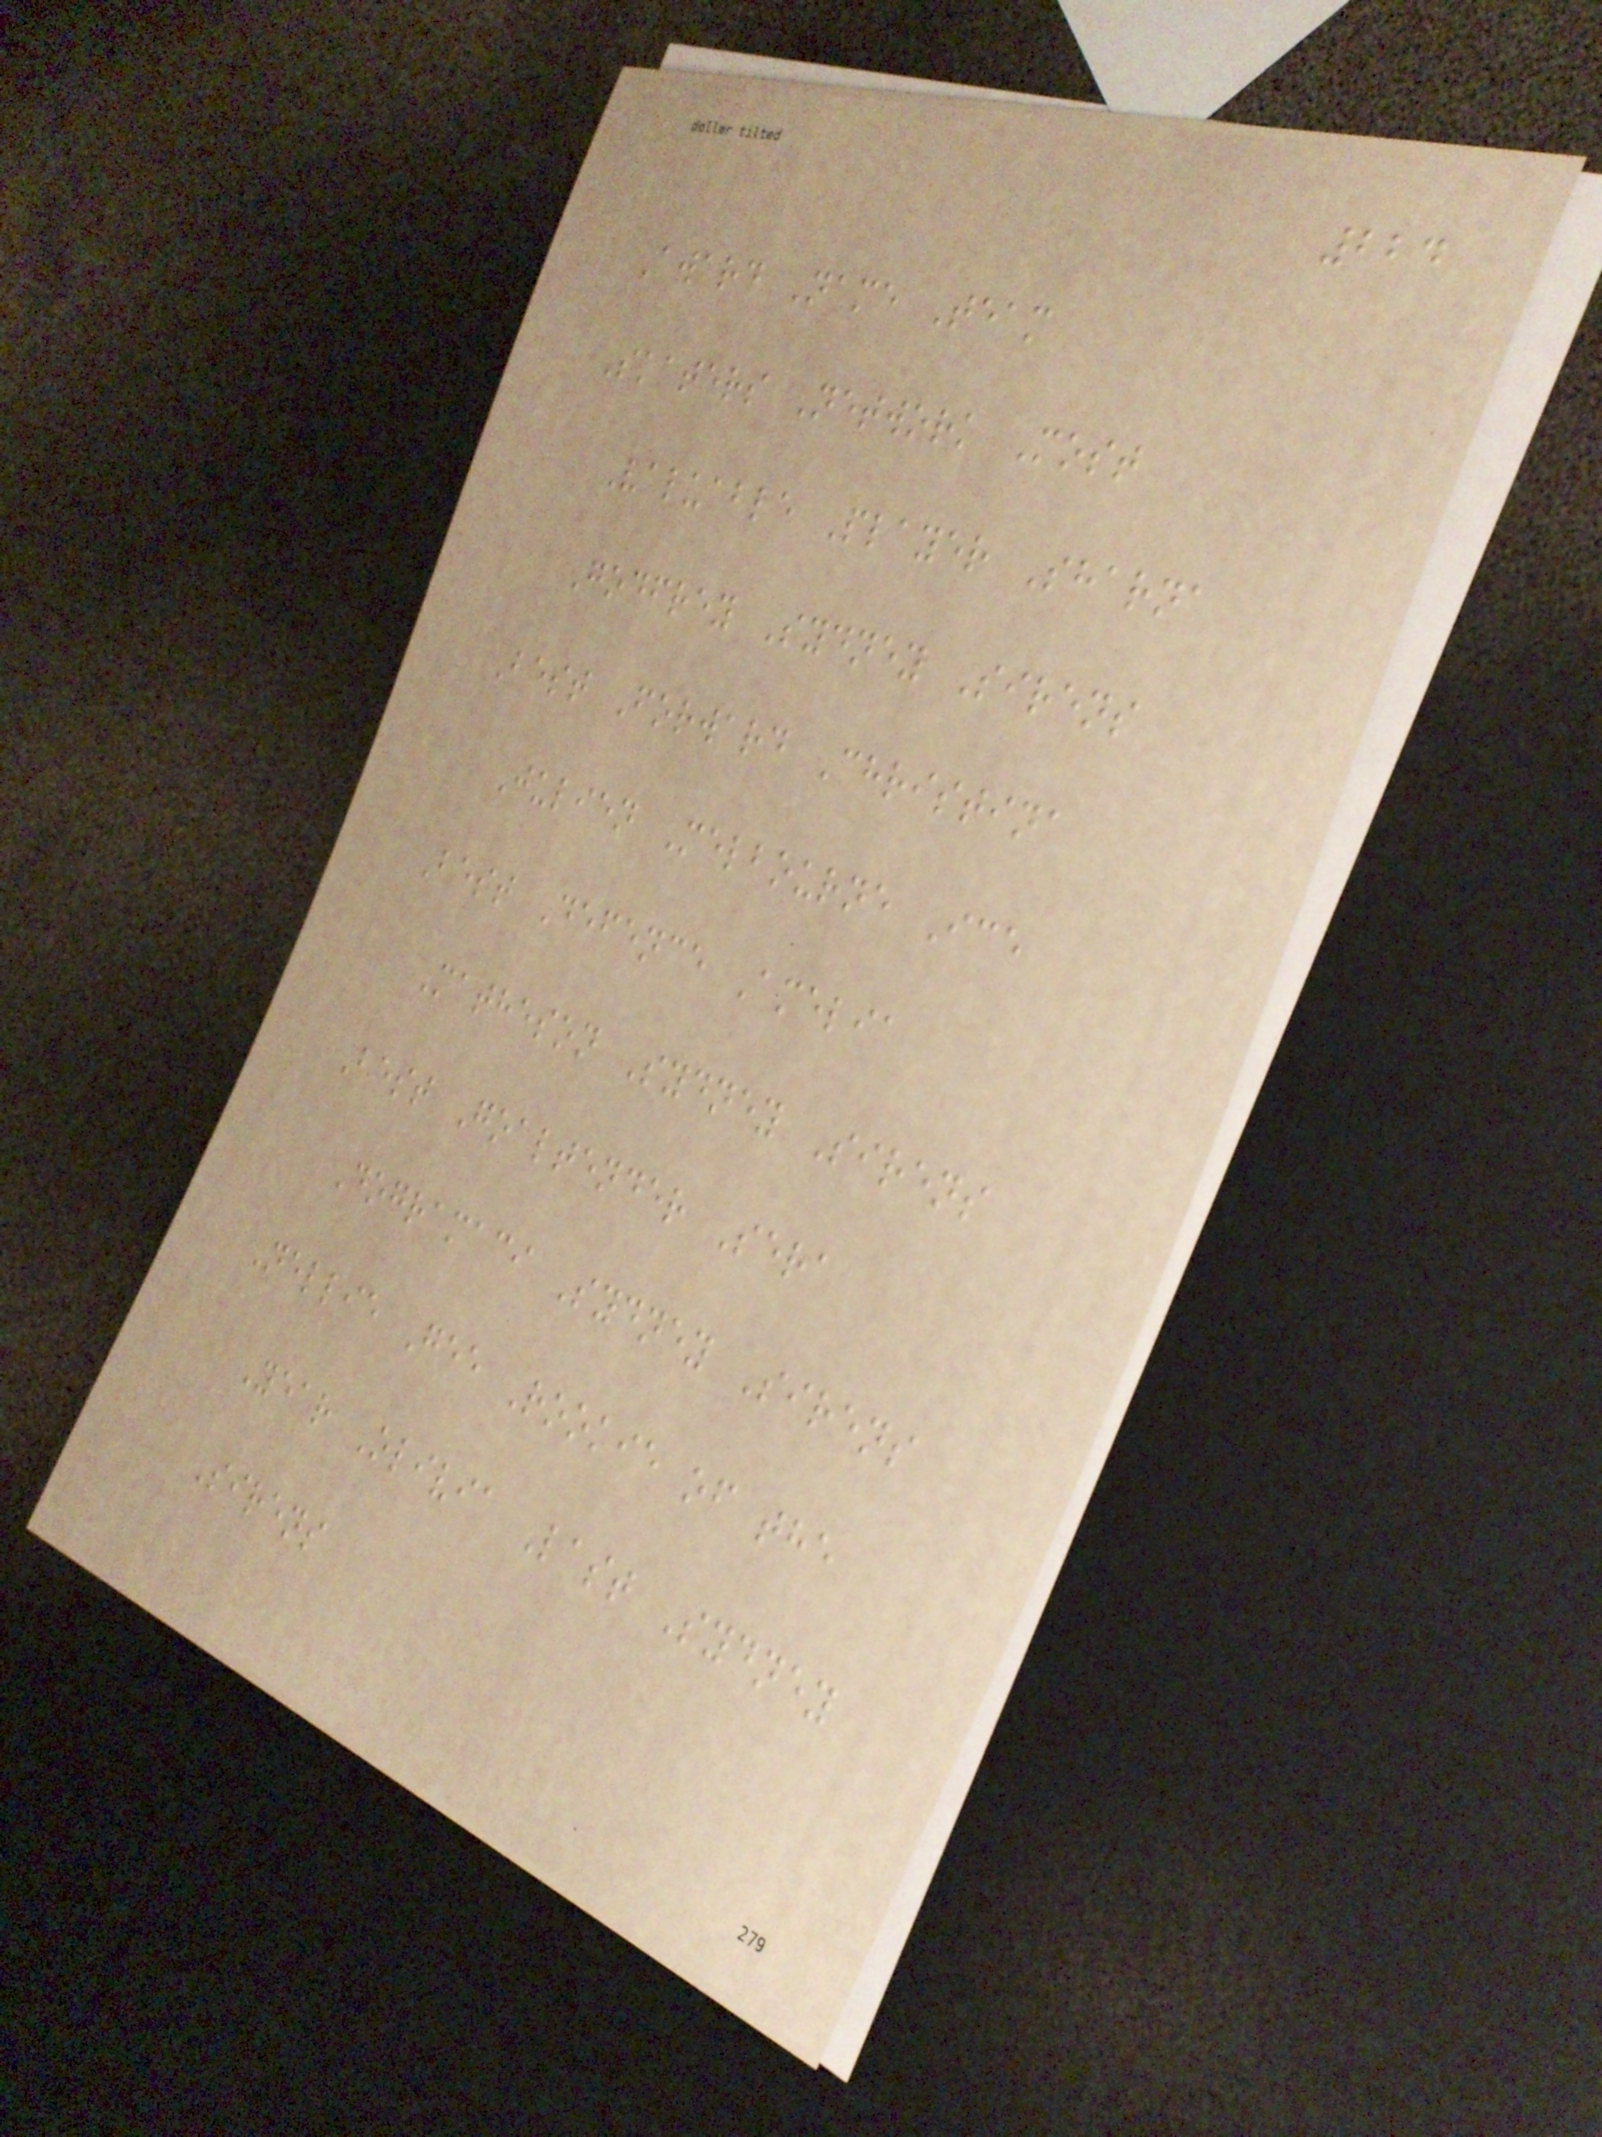224
Award Name Team
Skaters Network Most
Valuable Player Sharna
Godfrey Sydney Sirens
Best Forward Christina
Julien Melbourne Ice
Best Defence Amelia
Matheson Sydney Sirens
Best Goaltender Sera
Dogramaci Sydney Sirens
Nellie Gee Rookie of the
Year Olivia Last Sydney
Sirens
